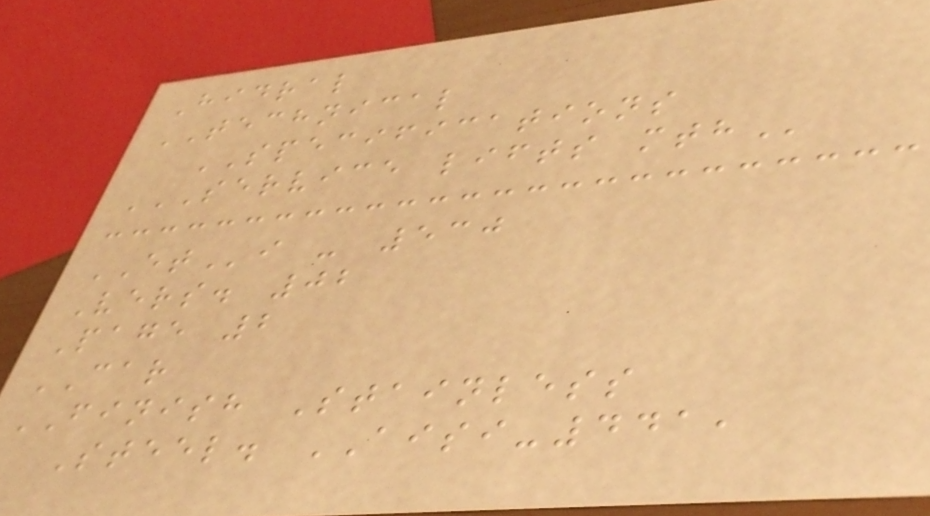Hidral
TECHNICAL
SPECIFICATIONS
SERVICE LIFTS MTH
ETi - 530
Vers. 02
Page 2
CAR
FINISH Stainless
Steel. AISI-441,
